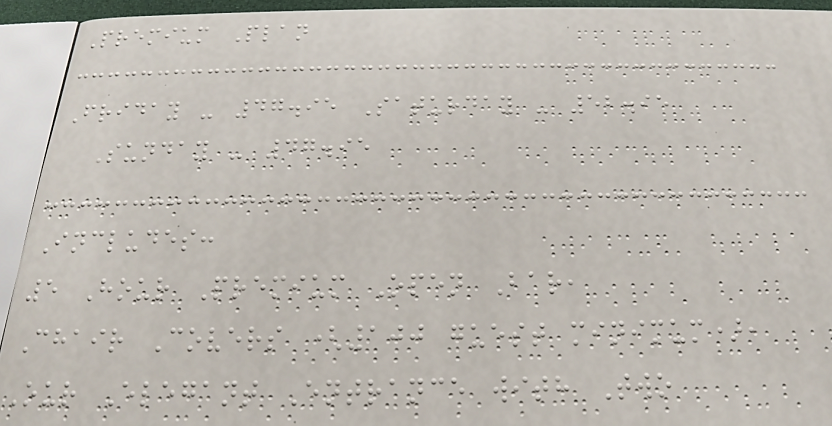Premium Plan
Friday - 47.95 Saturday - 52.95
Sunday - 47.95
Includes:
5 Hour Premium Open Bar,
Chair Covers (100 guest minimum),
Our Elegant Entrance with Two
